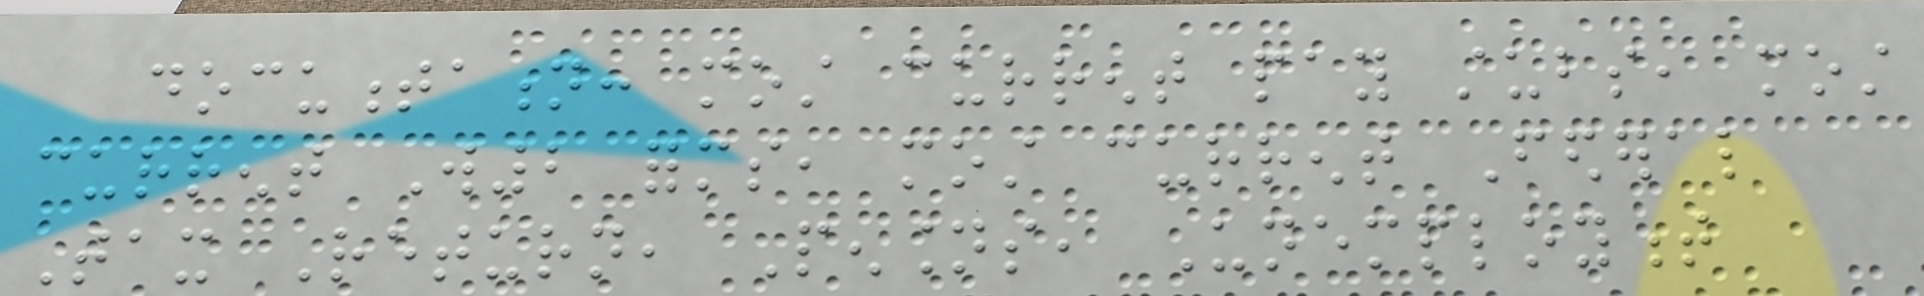documentation: most current pay stubs, most
current W2 forms, most current Federal
Tax Return, Pensions, Unemployment
